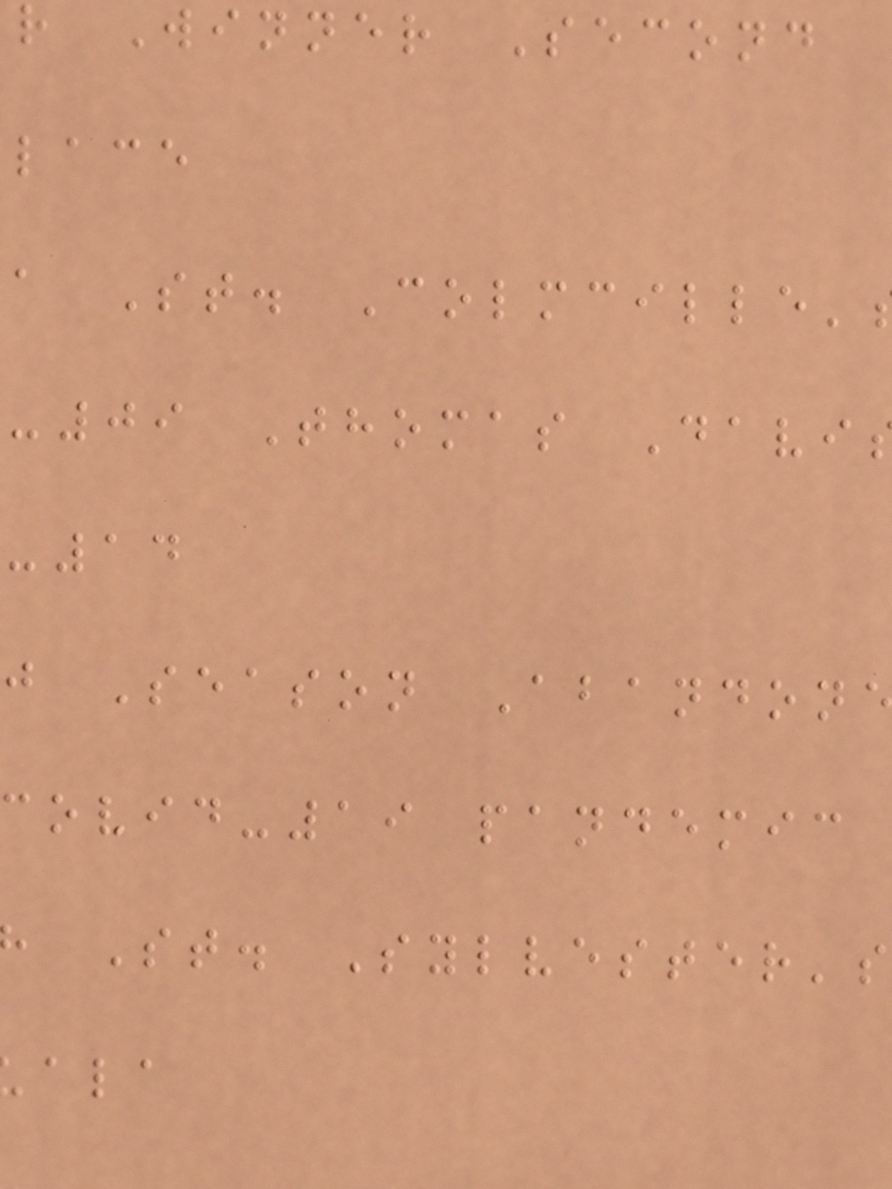r Winner Second
lace
a St. Colmcille'
-09 Thomas Davi
-14
j Season Abandon
covid-19 pandemic
St. Sylvester's
